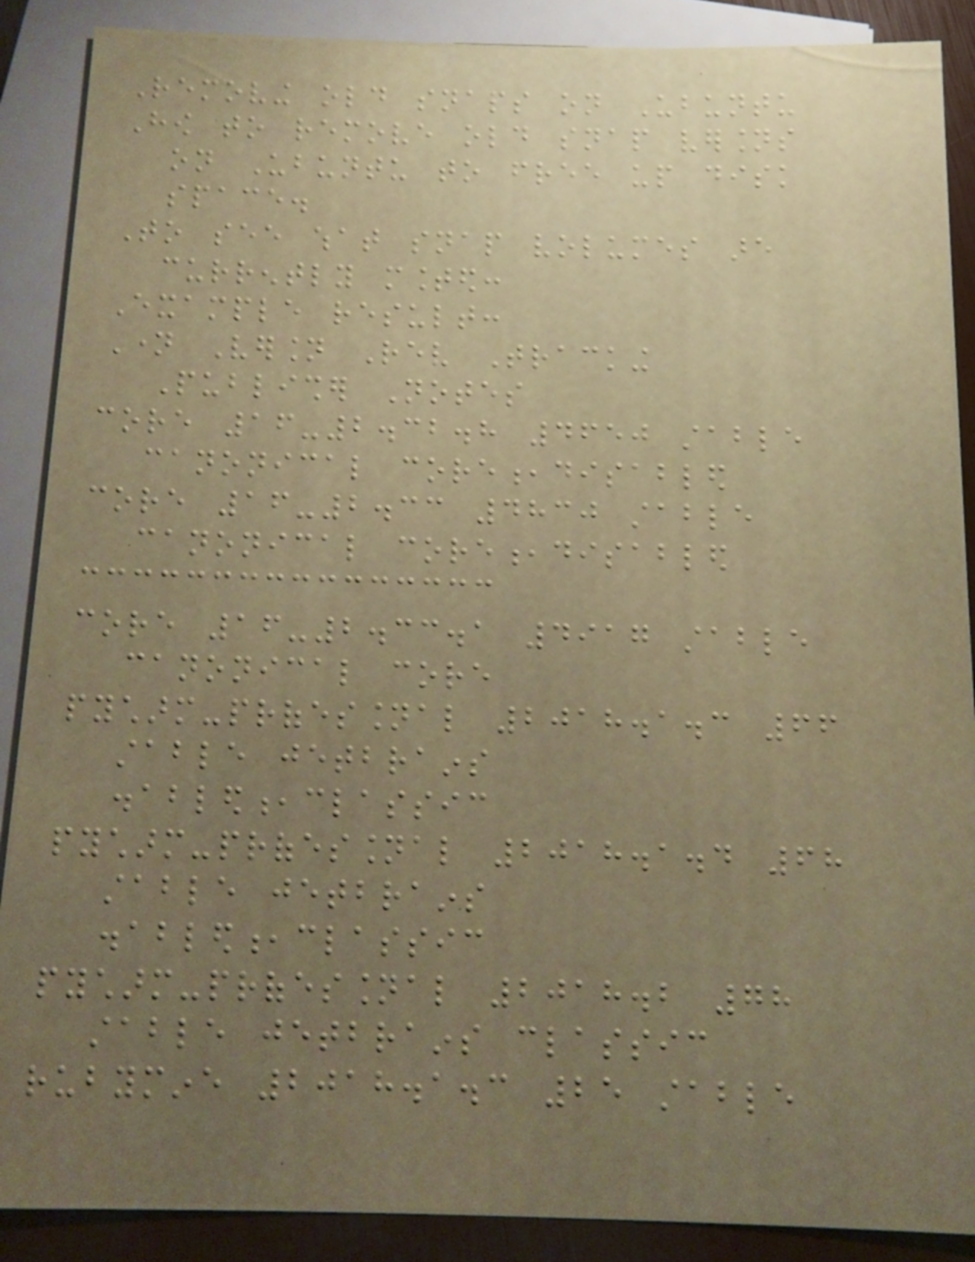Removing old snaps on Ubuntu
How to remove old snap versions
on Ubuntu to free up disk
space.
To see what snap volumes are
currently mounted:
Example result:
Name Version Rev Tracking
Publisher Notes
core 16-2.32.8 4650 stable
canonical core,disabled
core 16-2.33 4830 stable
canonical core,disabled
core 16-2.33.1 4917 stable
canonical core
pycharm-professional 2018.1.3 66
stable jetbrains
disabled,classic
pycharm-professional 2018.1.4 68
stable jetbrains
disabled,classic
pycharm-professional 2018.2 78
stable jetbrains classic
rubymine 2018.1.3 25 stable
